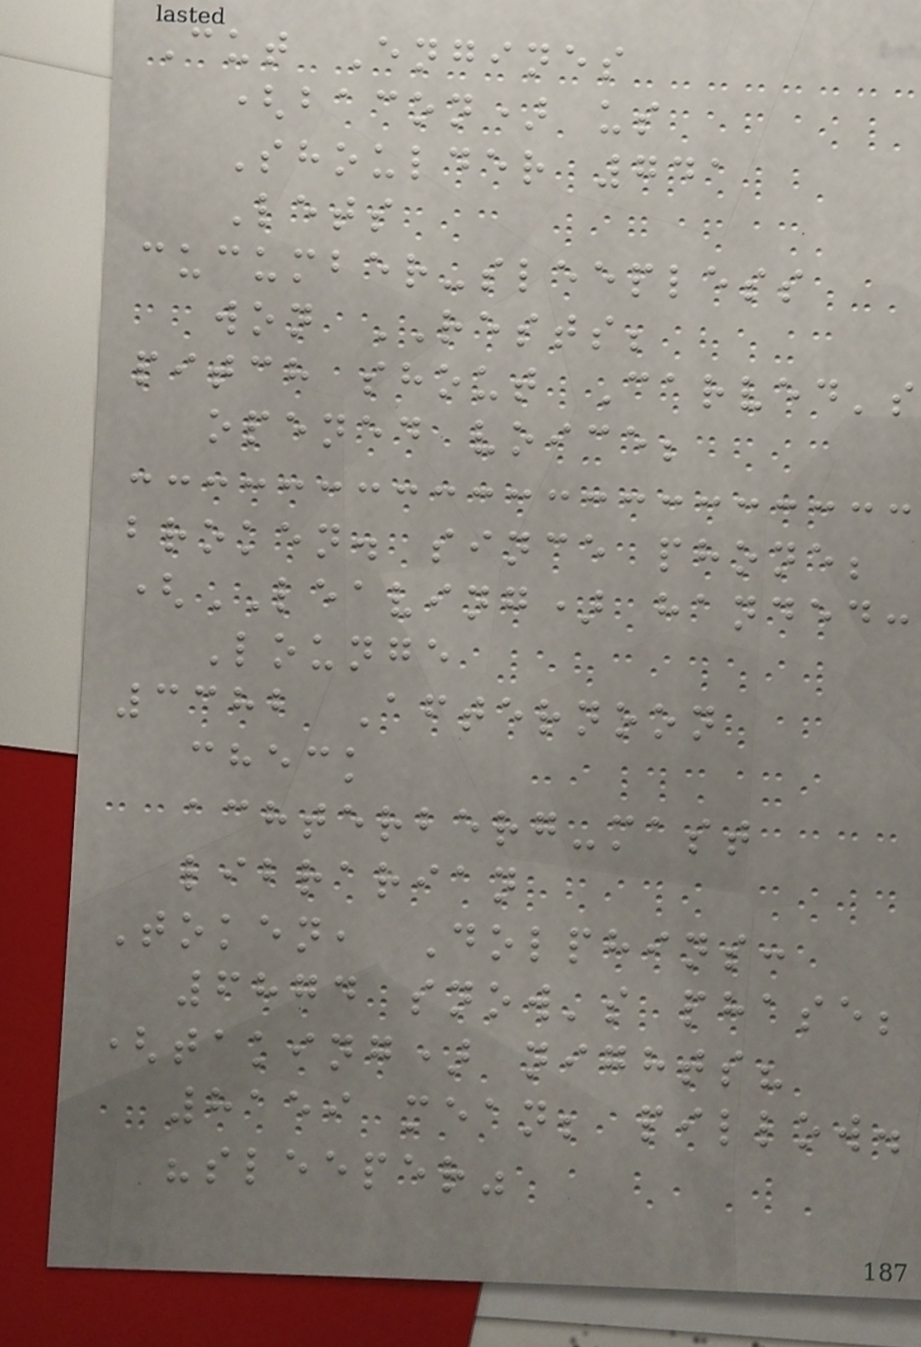Cut Engines
(bacon) us
Shoulder 741
Lets
cucumber-sleepless
won RESTS;
pitch shout Carved's
opened voice;
broken. since phone;
(LEAVING) handed:
Lounge
3382 Afternoon
check
achterberg-mast
librarian
Token, Dolphins:
6874 snow's phase;
(taking) nights?
8159 mean; pillow.
"sleeper"
